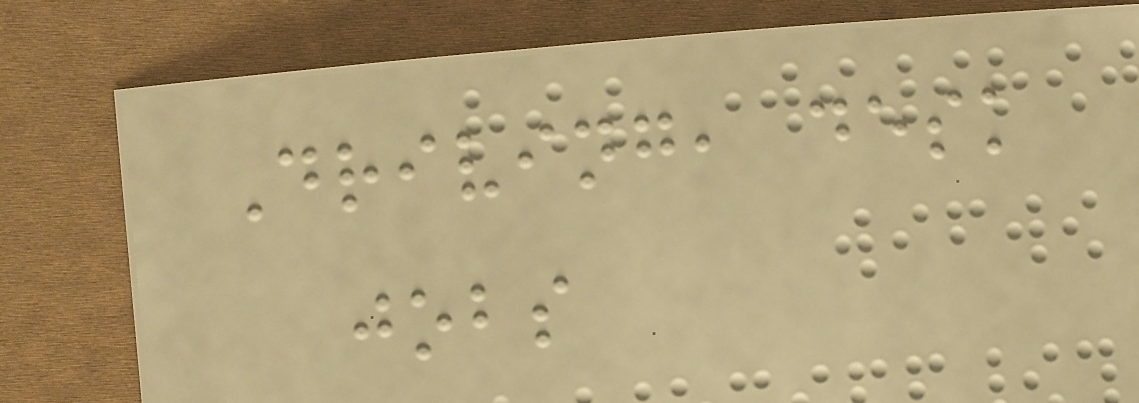Driving, desk
jobs
